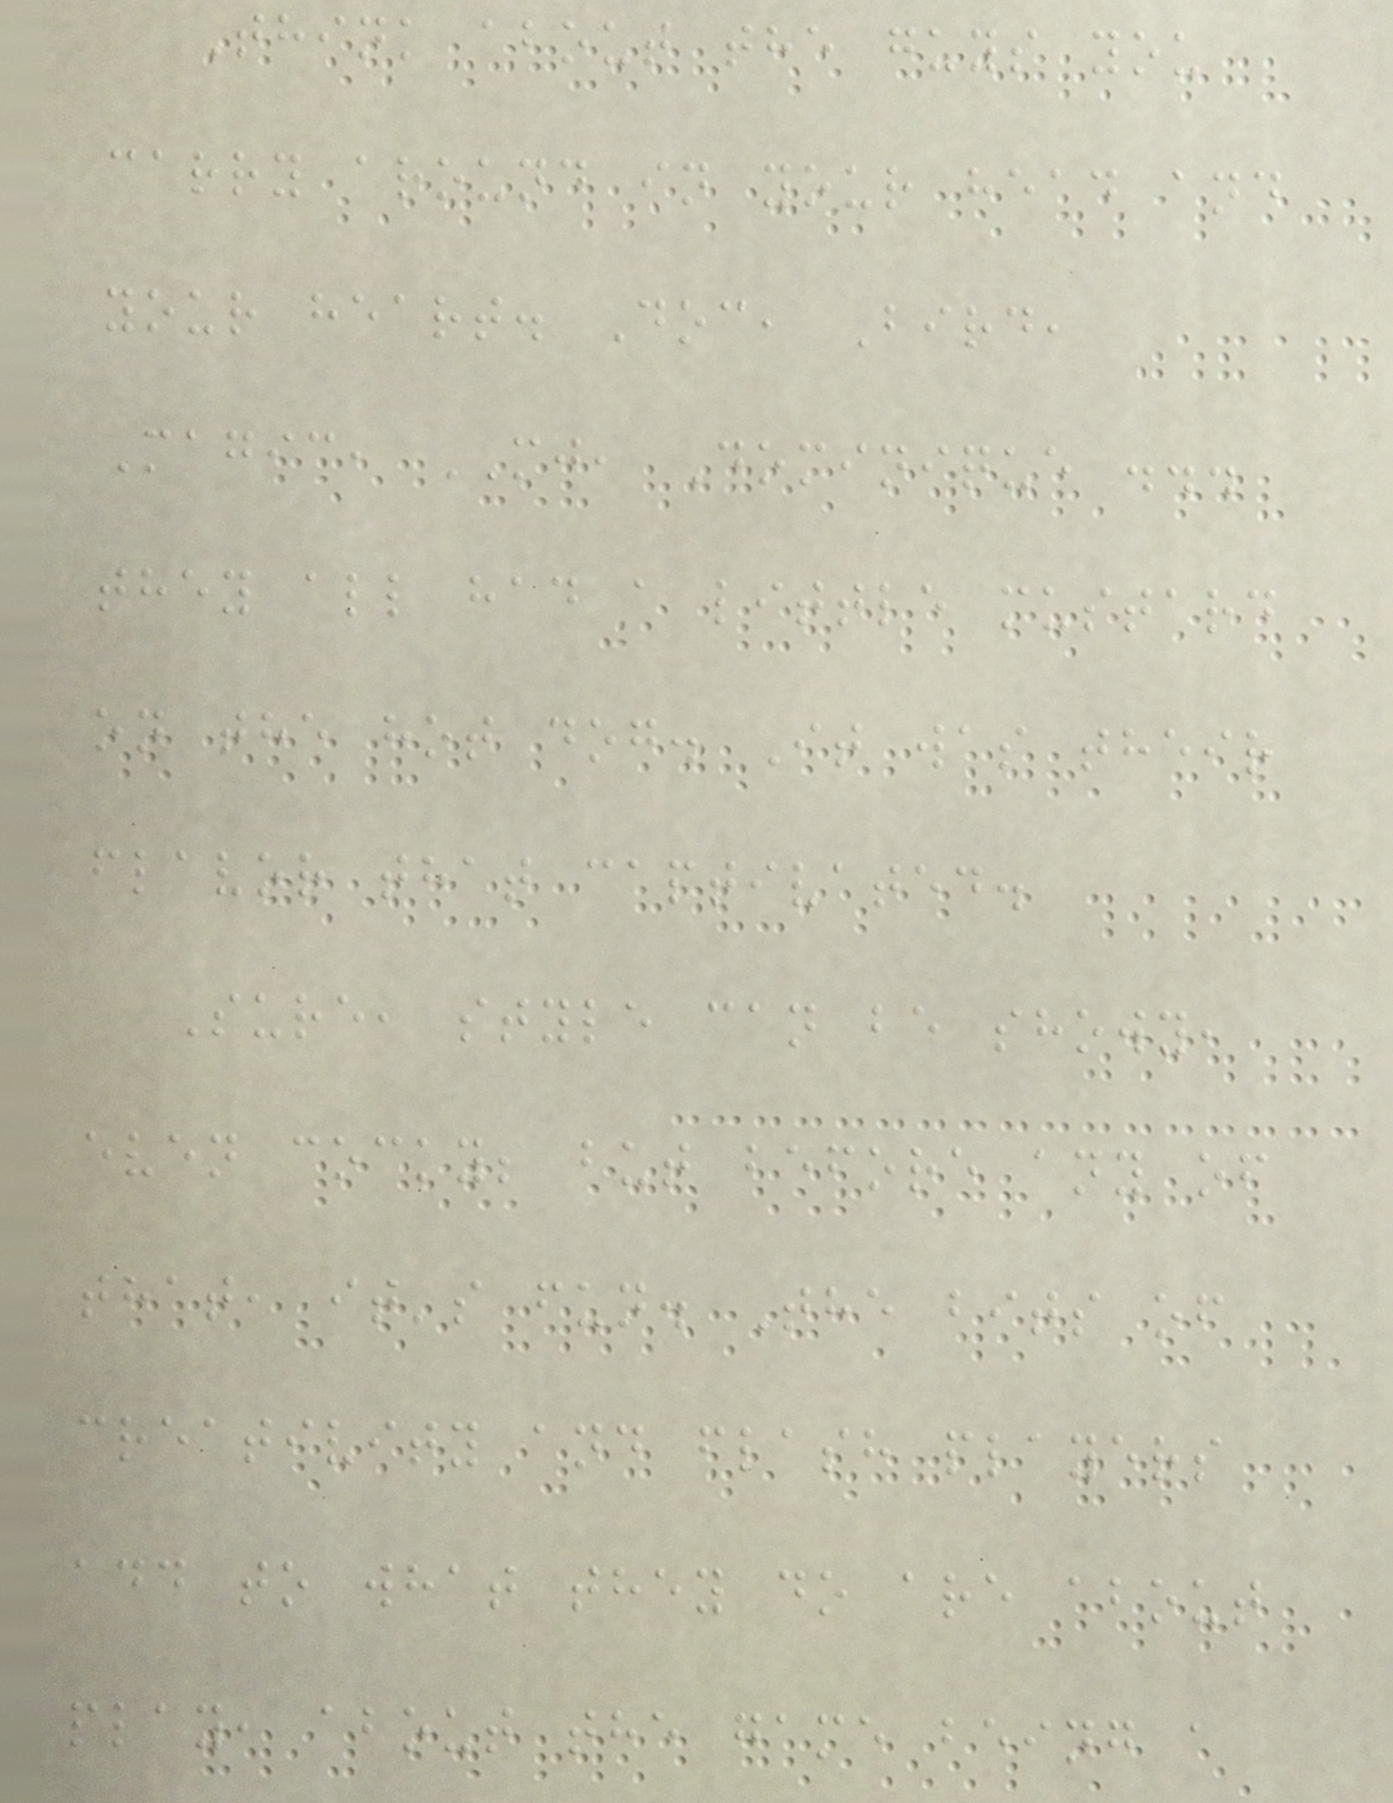Think about the guys you
carry around in your head and
your heart. Doc, Bird,
Magic, MJ, Dominique ...
they all had a little mustard
on the hot dog. It was their
flavor that captivated.
Sure, style can be showy,
even cocky; but before any of
that, it's fun. The bits of
creativity and flash players
add to what they do are about
play, about the game being a
